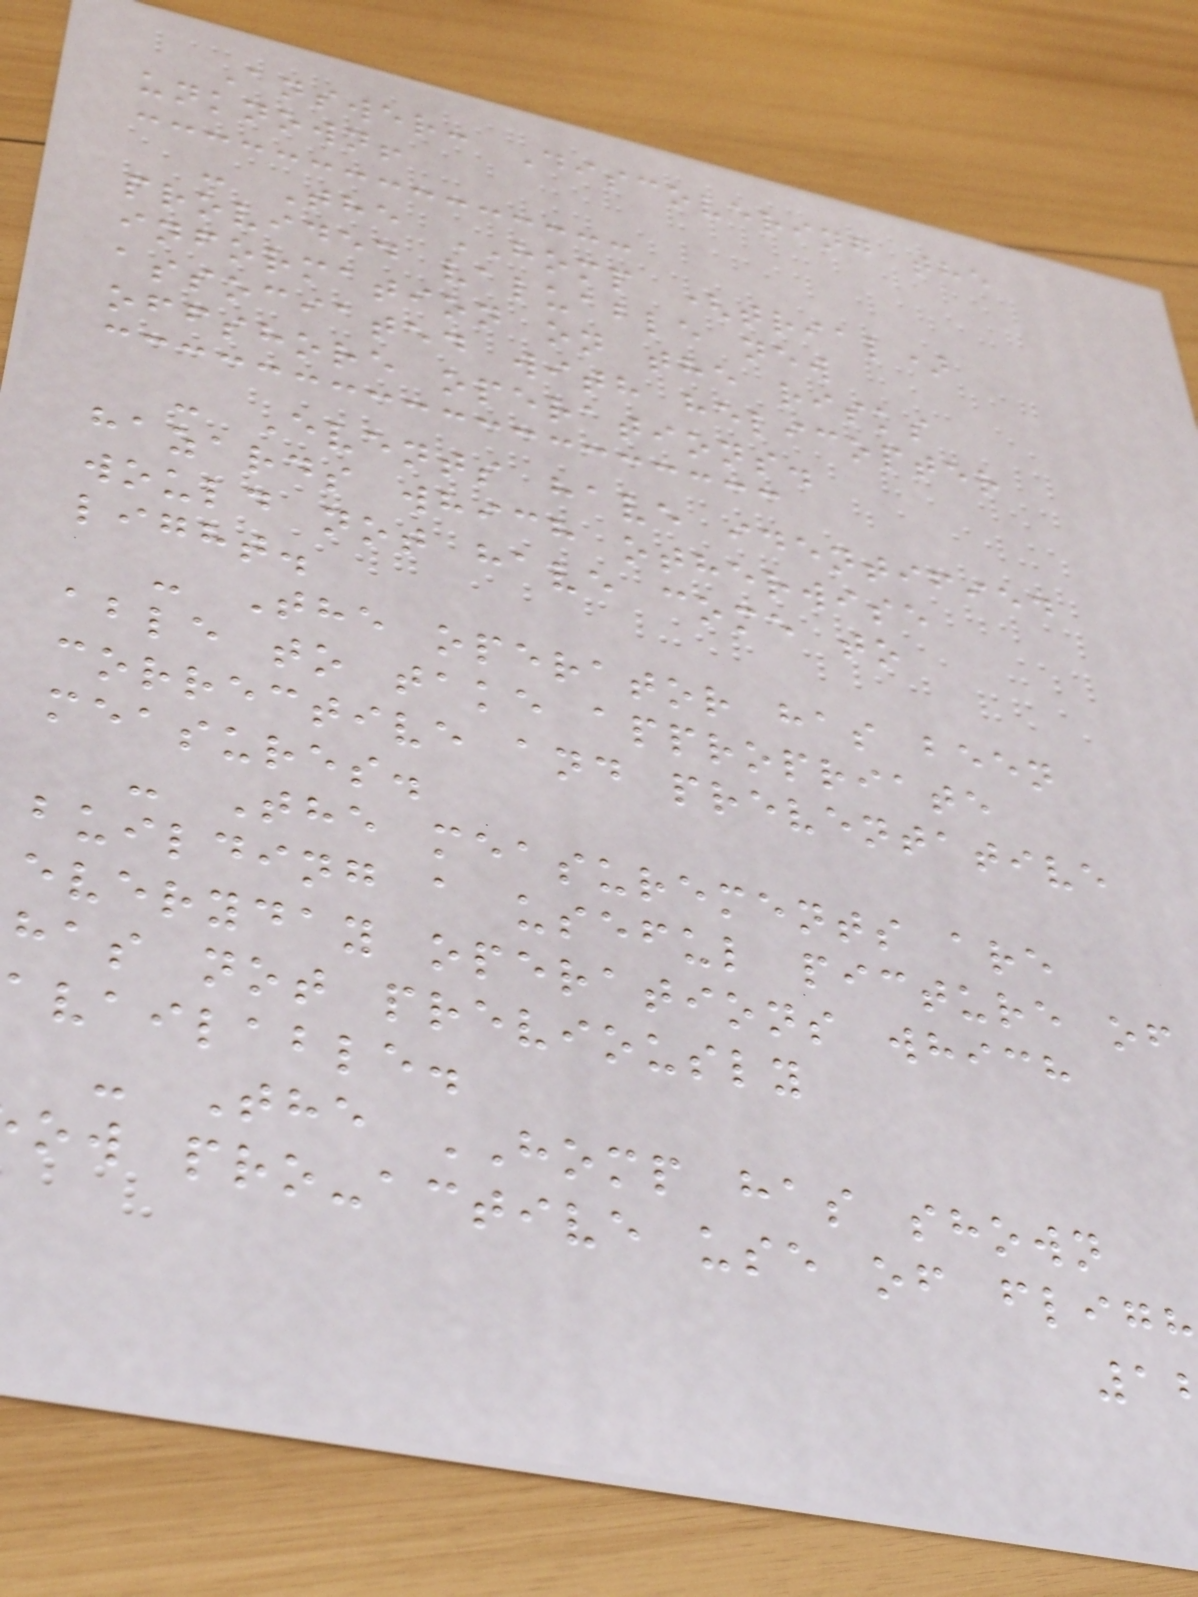Answer: Discovering the
unknown!
- The HOMP (trial)
provided valuable new
information on the risks
associated with helicopter
offshore operations.
- Events have identified
hazards which otherwise
would not have come to
light.
- The operator has been
able to take appropriate
corrective and preventative
measures.
- The measurements are
building a useful picture of
everyday operations which
has not previously
available.
- The HOMP has shown
ow pro-active use of fligh
